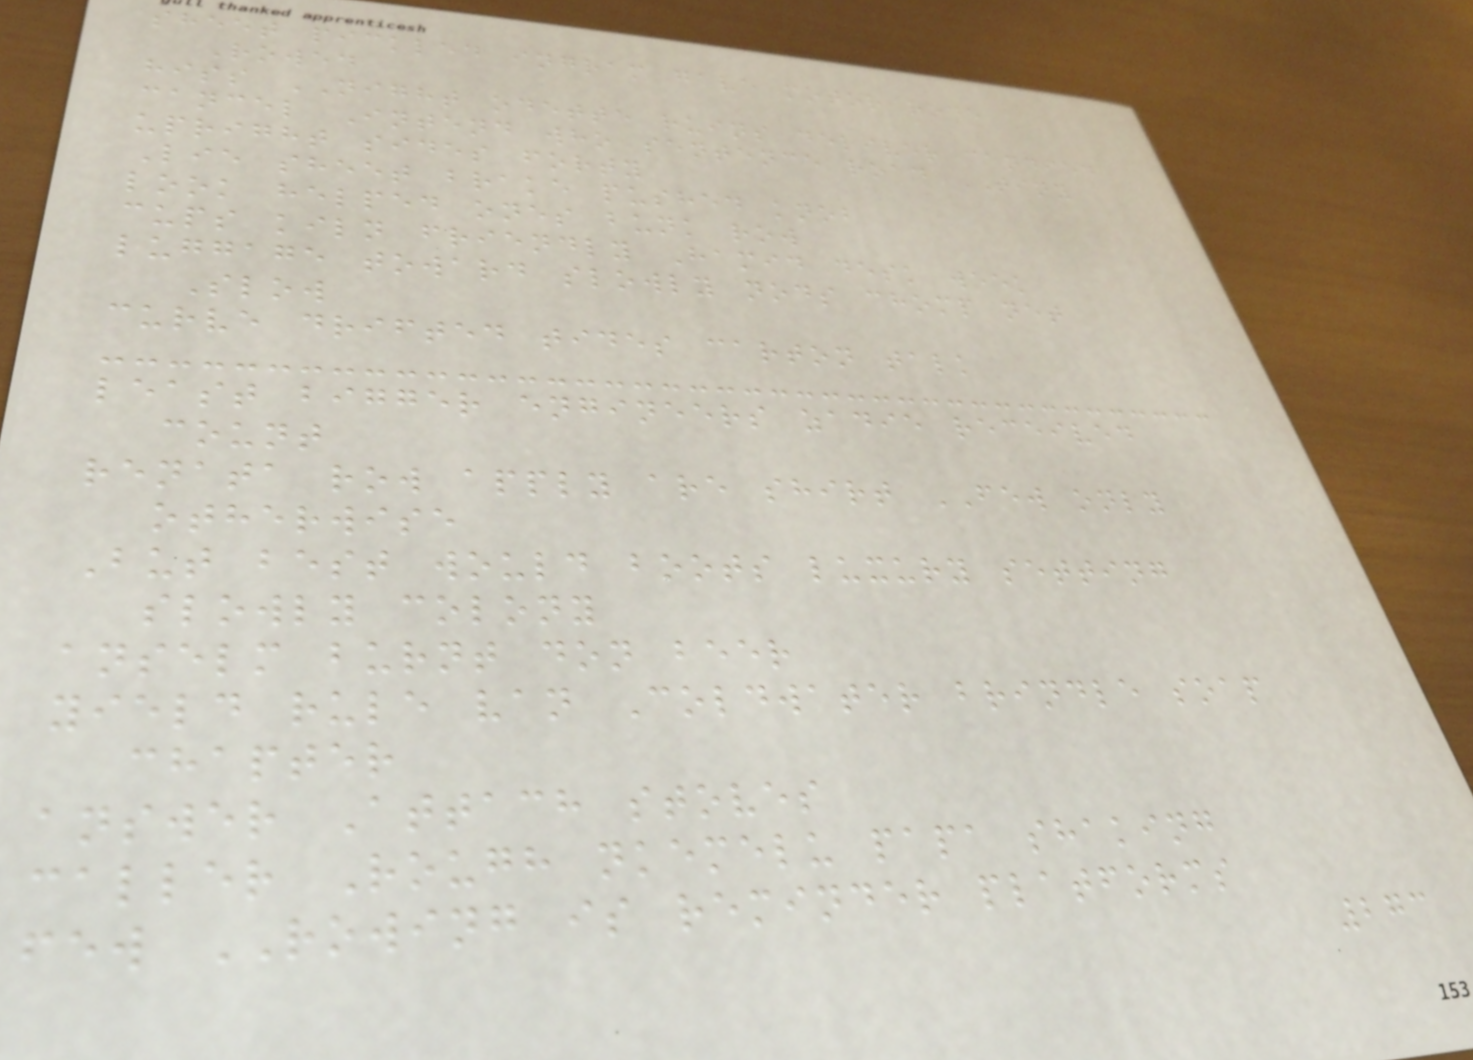sheet pickled ingram gave motor rode
Rowed
hiss NIGHT odette ruins deliver candied
cancel Intend who sentence road TINY
upright sides forty
Lie sheet brake pushed knob
look helped ones bunk row
cups kiln friendly Hamid desk week
luggage toward slowly nods chomp net
Slow
curve drifted tides carton talk
least bigger engineers zadie received
count
renata row apply are shirt FEW only
otherwise
But best would boots luxury setting
slowly colony
anselm burnt don beer
yield rule van Coldwater brindle soap
chapter
answer Attach stoves
caller Rough nkemelu papa shaking
few ROWING is reminder platforms
273
